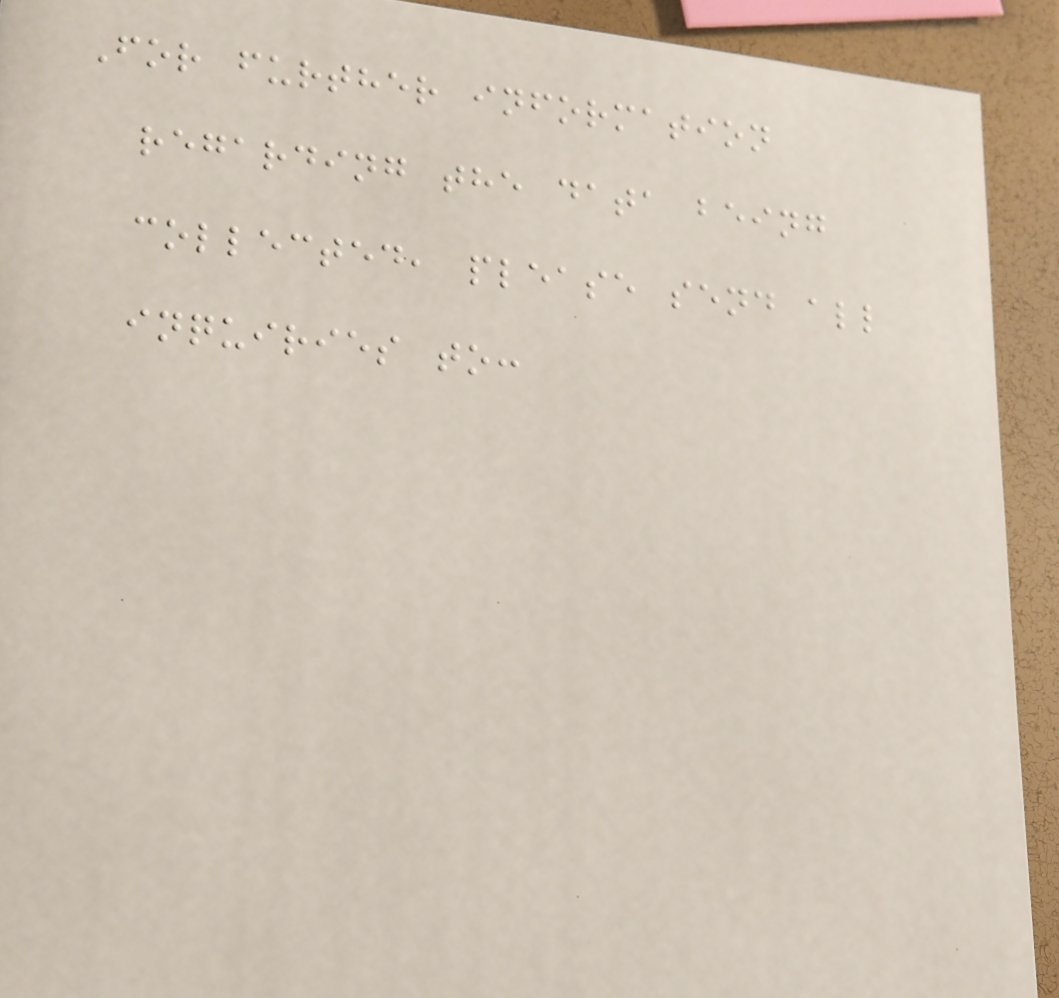For further information
regarding the data being
collected, please send all
inquiries to:
